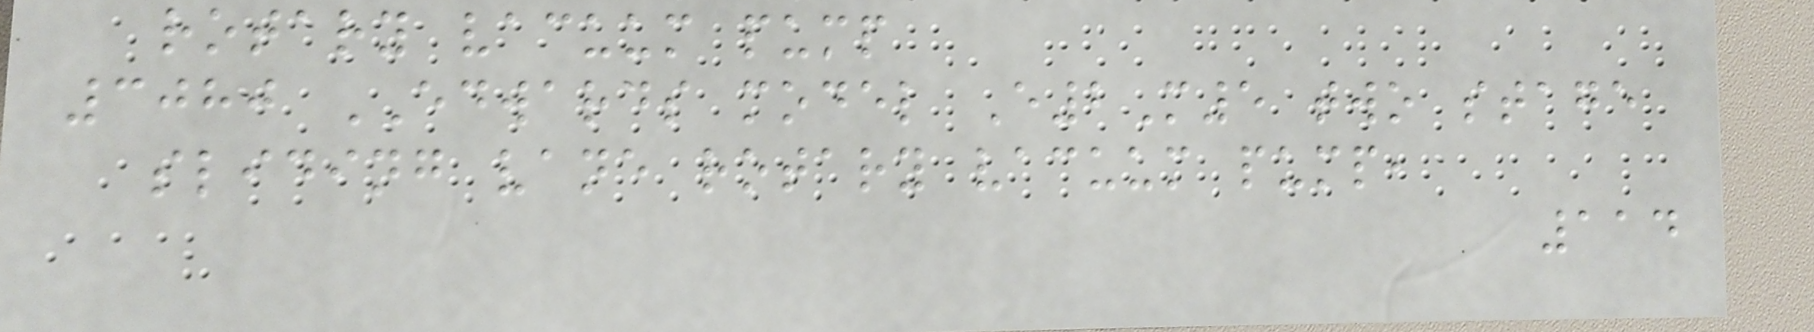rotary vacuum pump
3080 EDWARDS model E2M5 two stage
sliding vane rotary vacuum pump,
114
